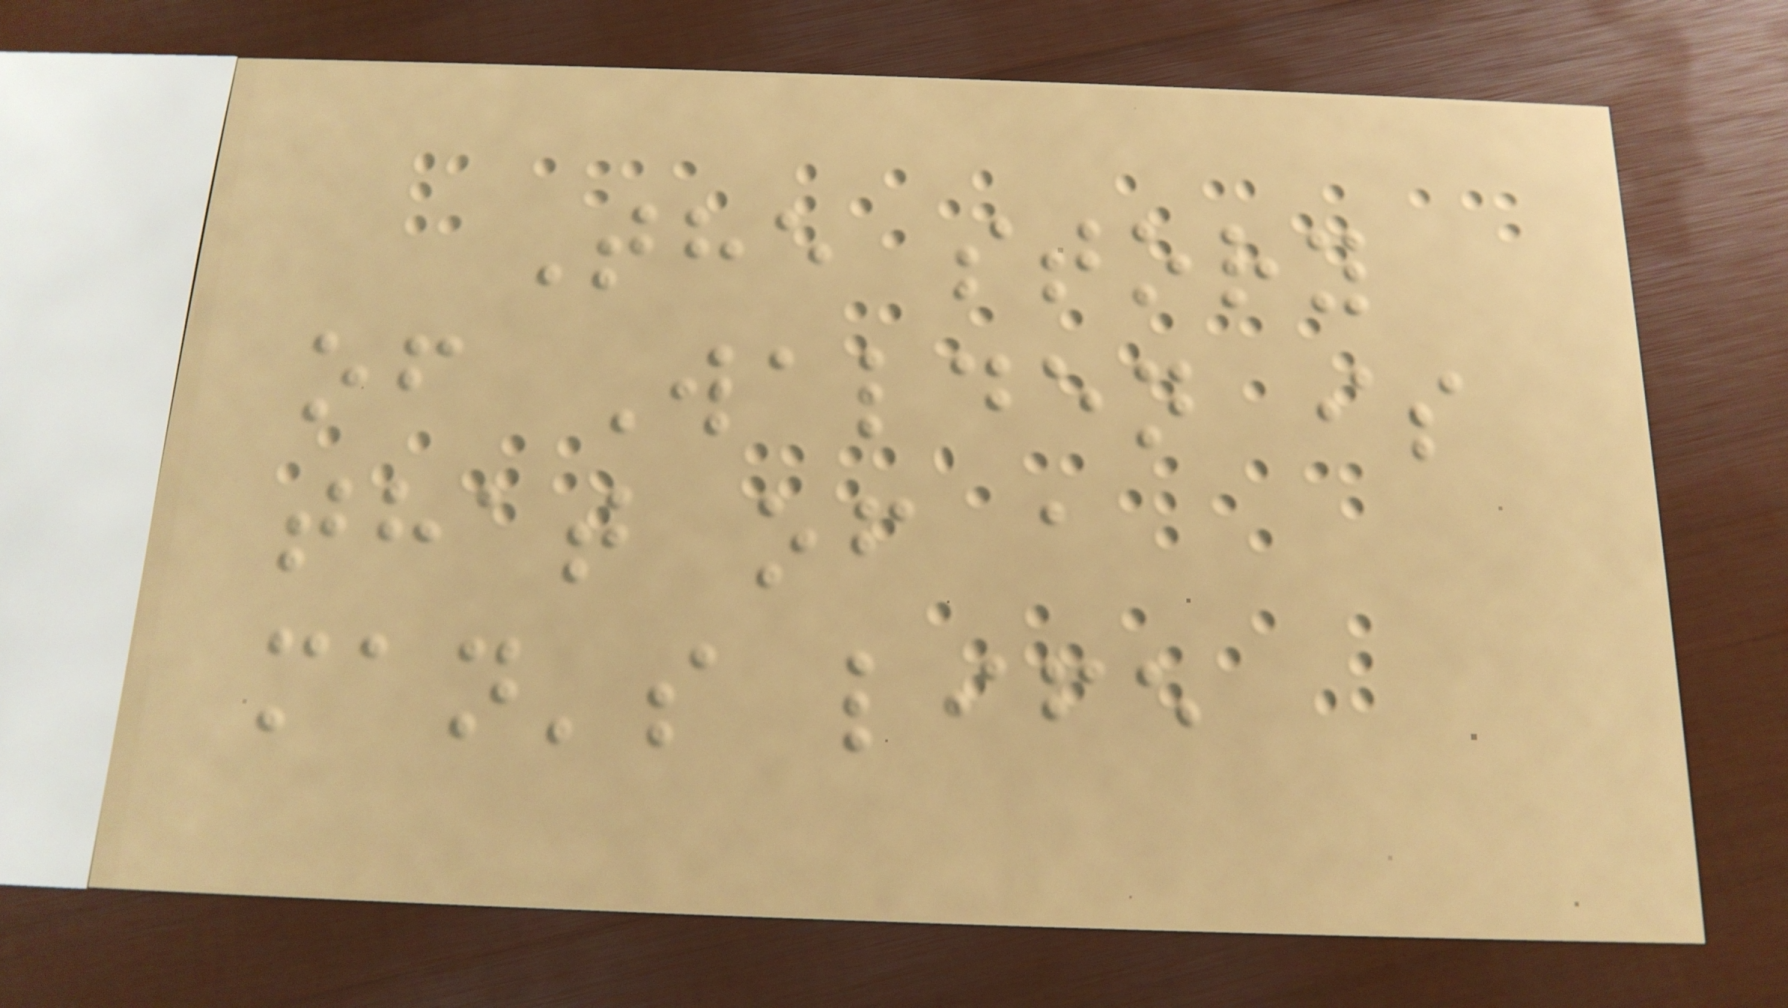The story
of Walden is
that of a
man's life
